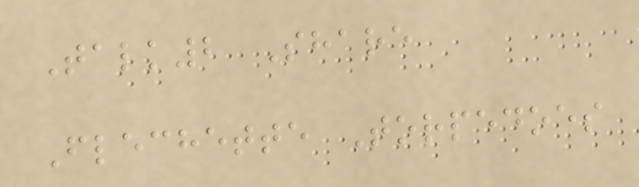Talk2 Share
Flechette Torpedoes
